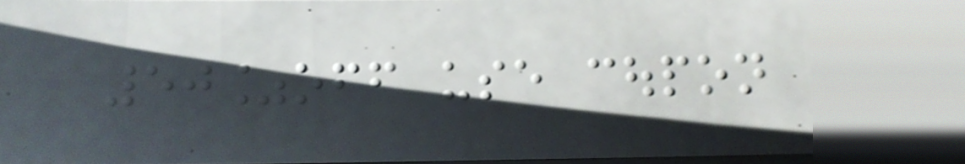50%off use coupon
